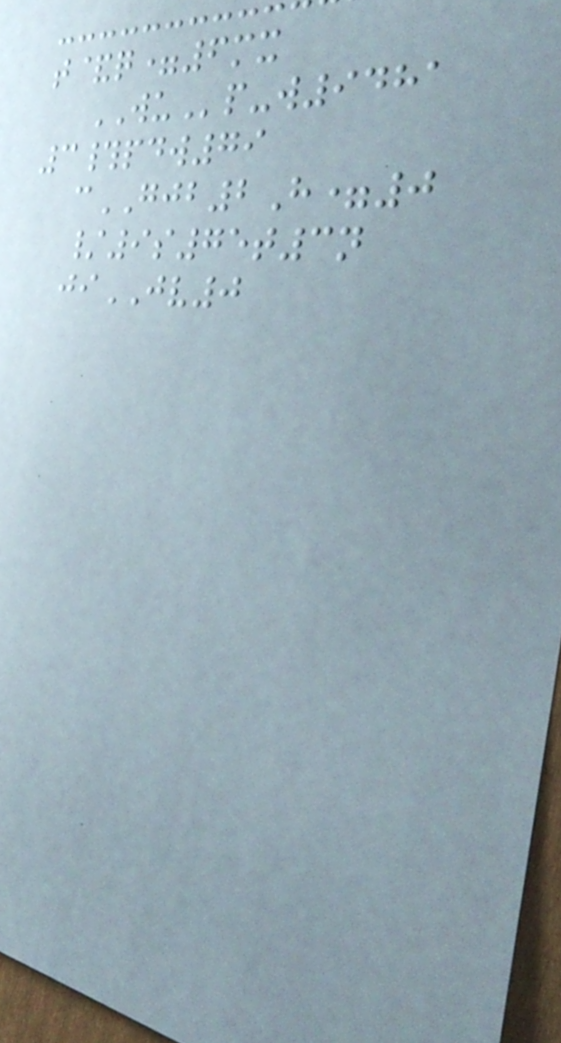t&q=6mx
WUp-w9481
3#pdw79
cGJB2H=0
/9s75t3n
jiJV0
